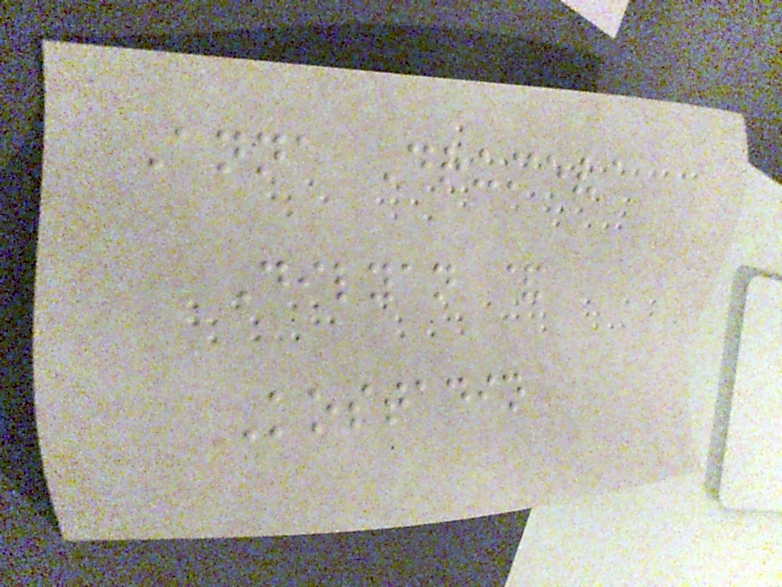Anna Drumeva
Dilyan &
Kostadin
